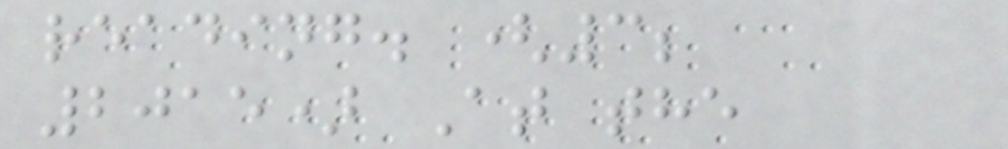reading. (3;
2015) At the
